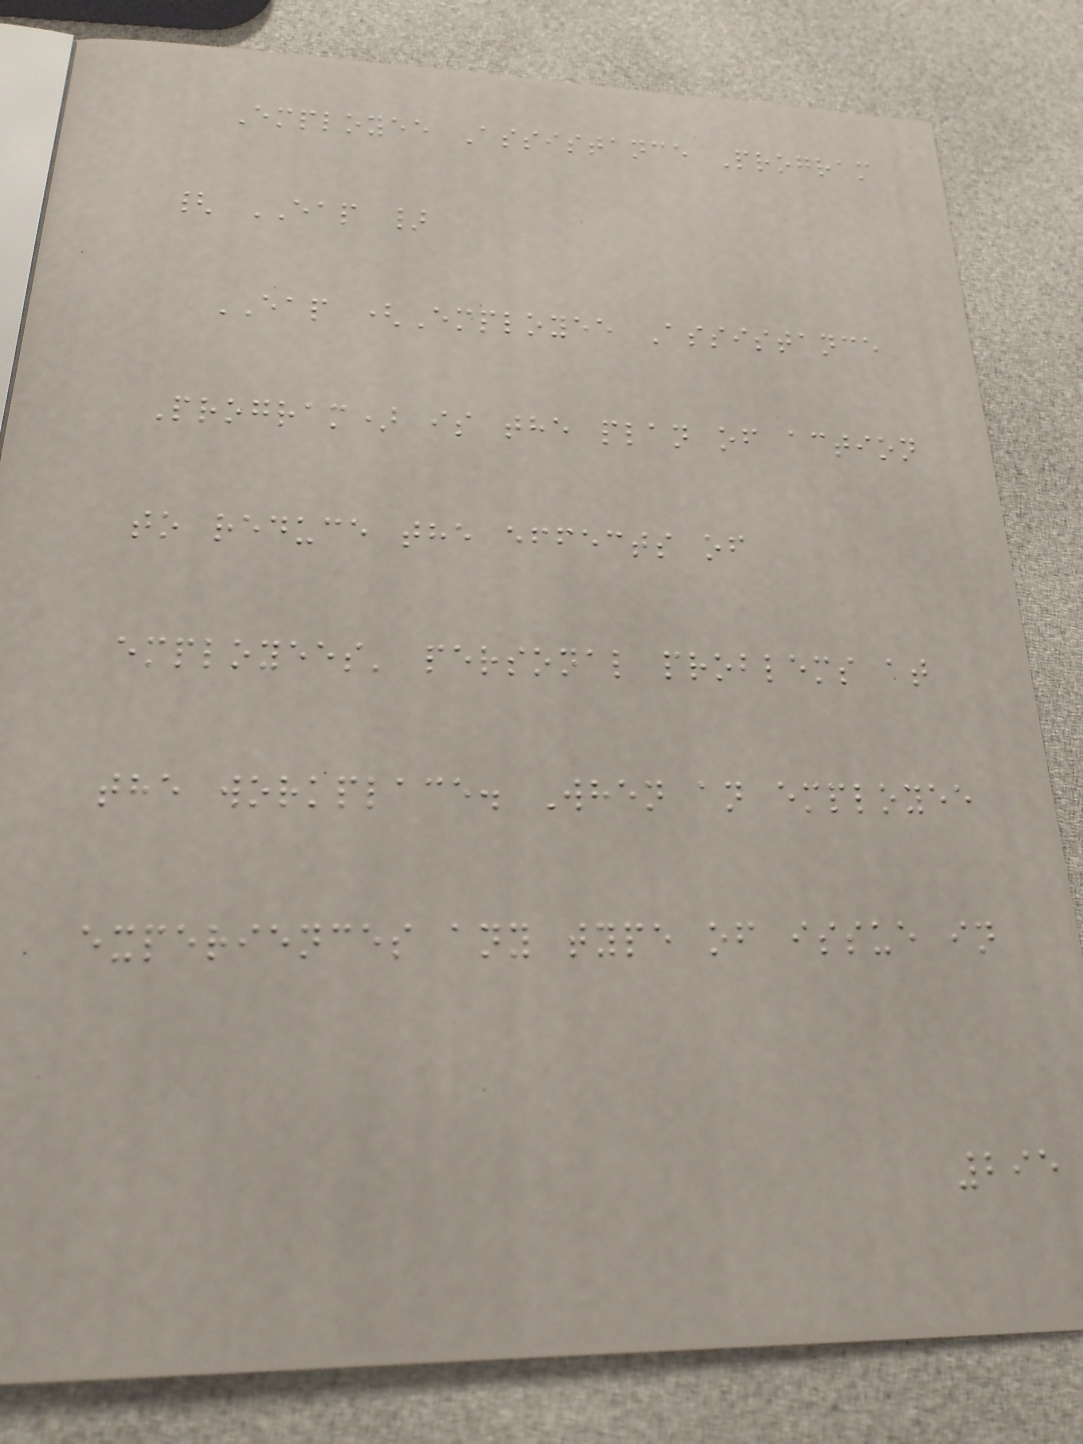Employee Assistance Program
{ EAP }
EAP (Employee Assistance
Program) is the plan of action
to reduce the effects of
employees' personal problems at
the workplace. When an employee
experiences any type of issue in
295
